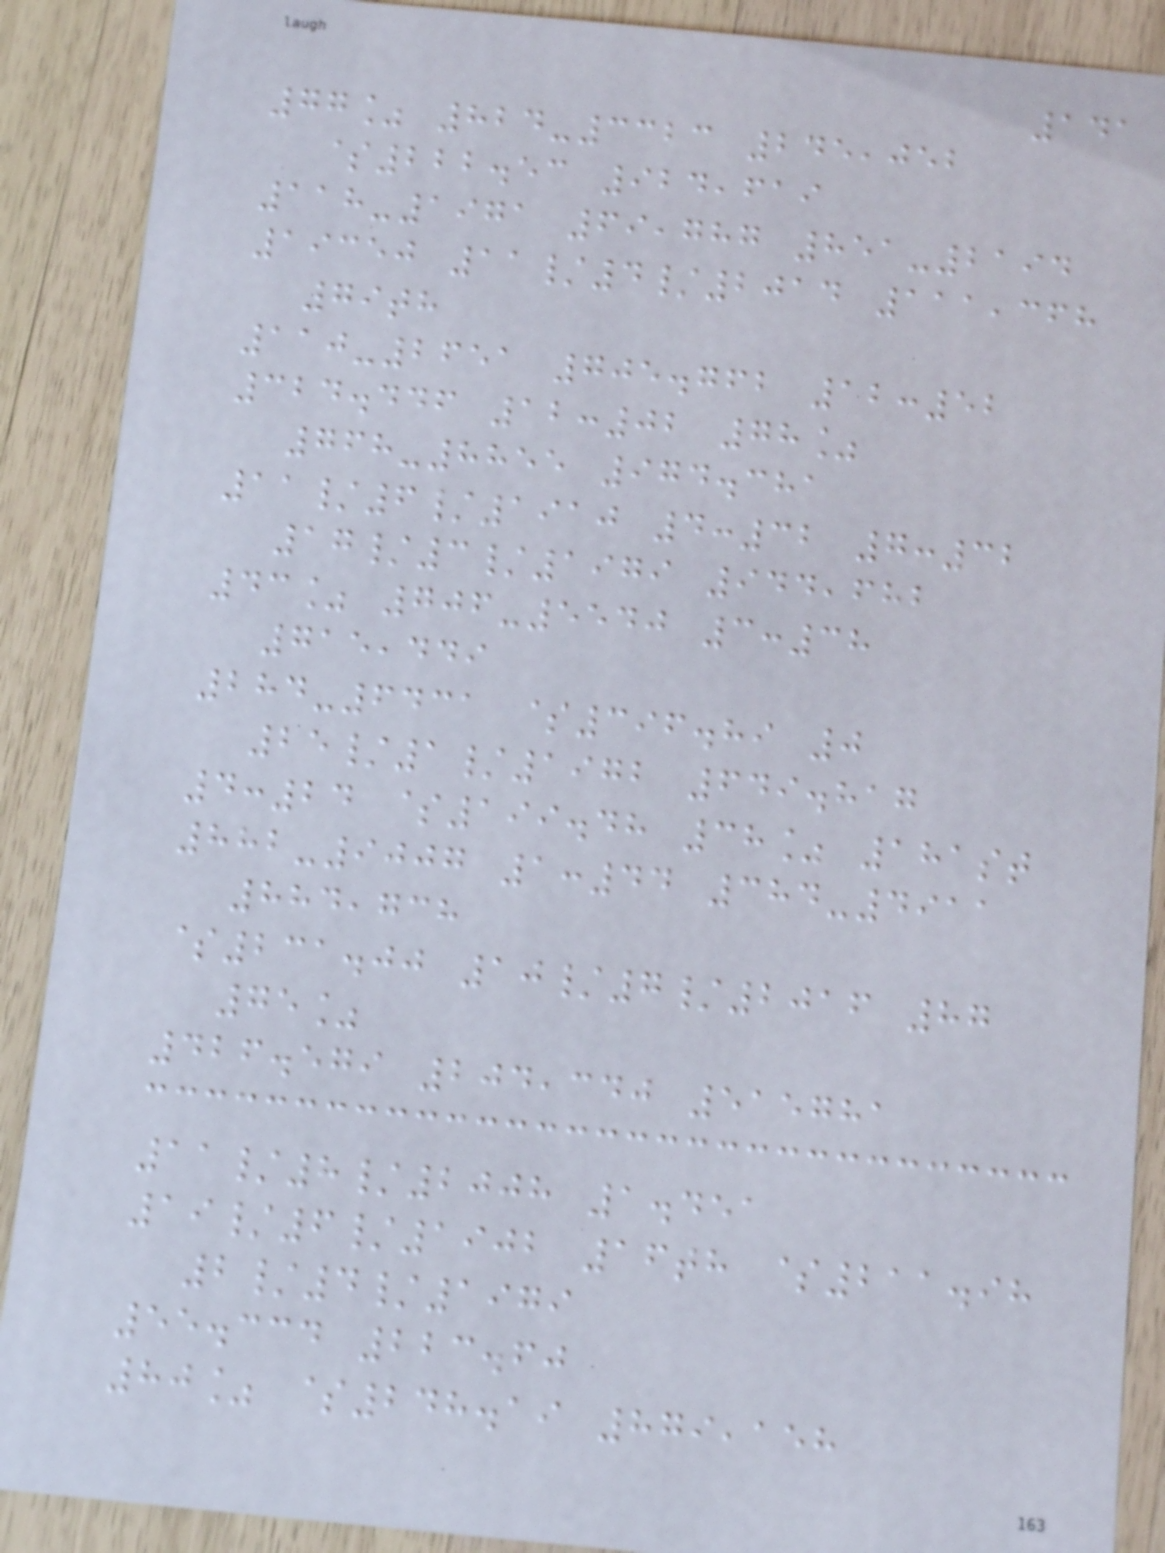141
77% 824-3323 245,052
$222.53 924,619
118-1971 69,787 851-2194
19350 11/4/2014 111,368
79th
110-2651 705.762 12:52
324.446 12:02 78%
768-8855 974.381
11/6/1910 4:32 7:32
17/3/1979 944,682
43% 706-5540 3:38
715,449
284-6431 $396.89 0
25/1/1972 649.817
4:24 $199.48 38% 181st
882-9007 1:44 384-4911
884,738
$231.00 10/7/2016 87
75%
426.579 204,340 515781
11/8/2008 1.451
19/6/1902 16th $211.98
2/4/1979
55.334 223.60
80% $248.19 879,158
